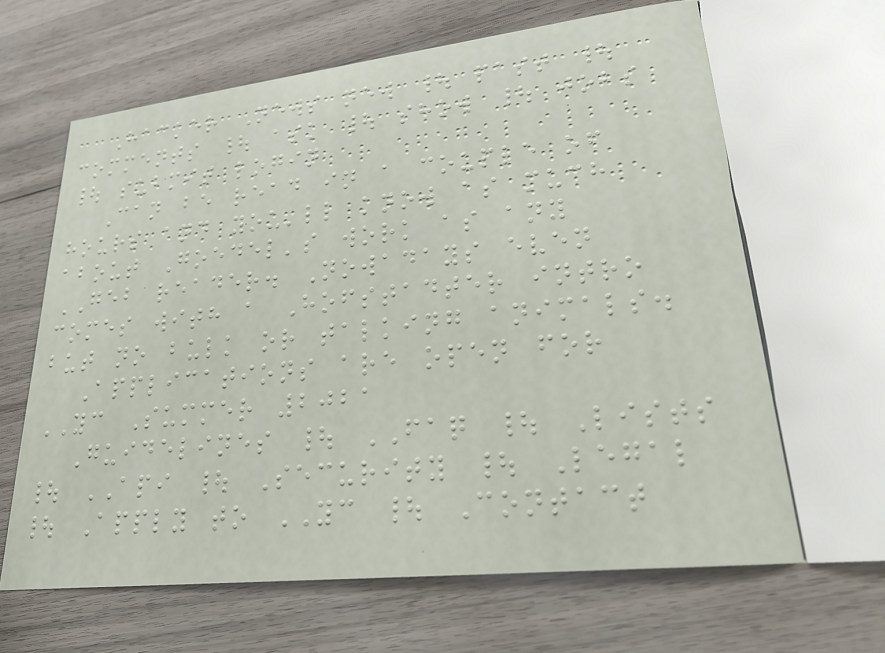Hacker News new | past |
comments | ask | show | jobs
| submit login
Can be read in a couple of
hours and you'll know as much
about Goedel's work as any
GEB reader. Nowadays even
comes with a Hofstadter intro
but no bulk or talking animals.
Applications are open for
YC Summer 2021
Guidelines | FAQ | Lists
| API | Security | Legal
| Apply to YC | Contact
